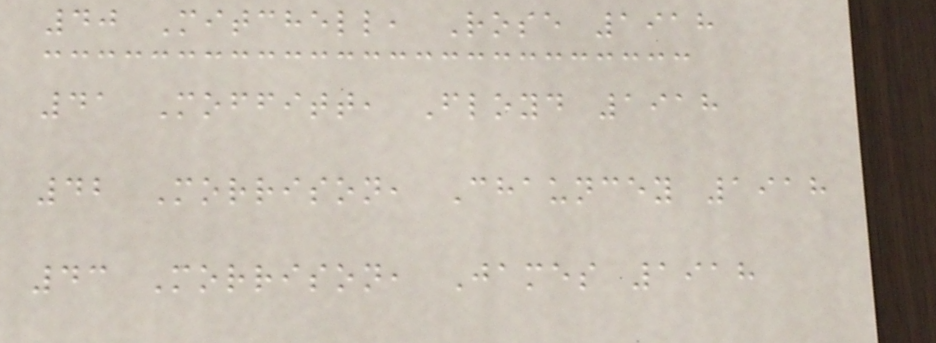40 Mitchell, Rose 1918
41 Moffitt, Floyd 1918
42 Morrison, Chauncey 1918
43 Morrison, James 1918
